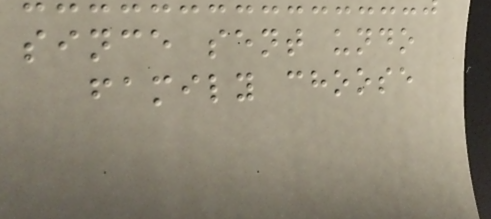since sent undo
family choose
